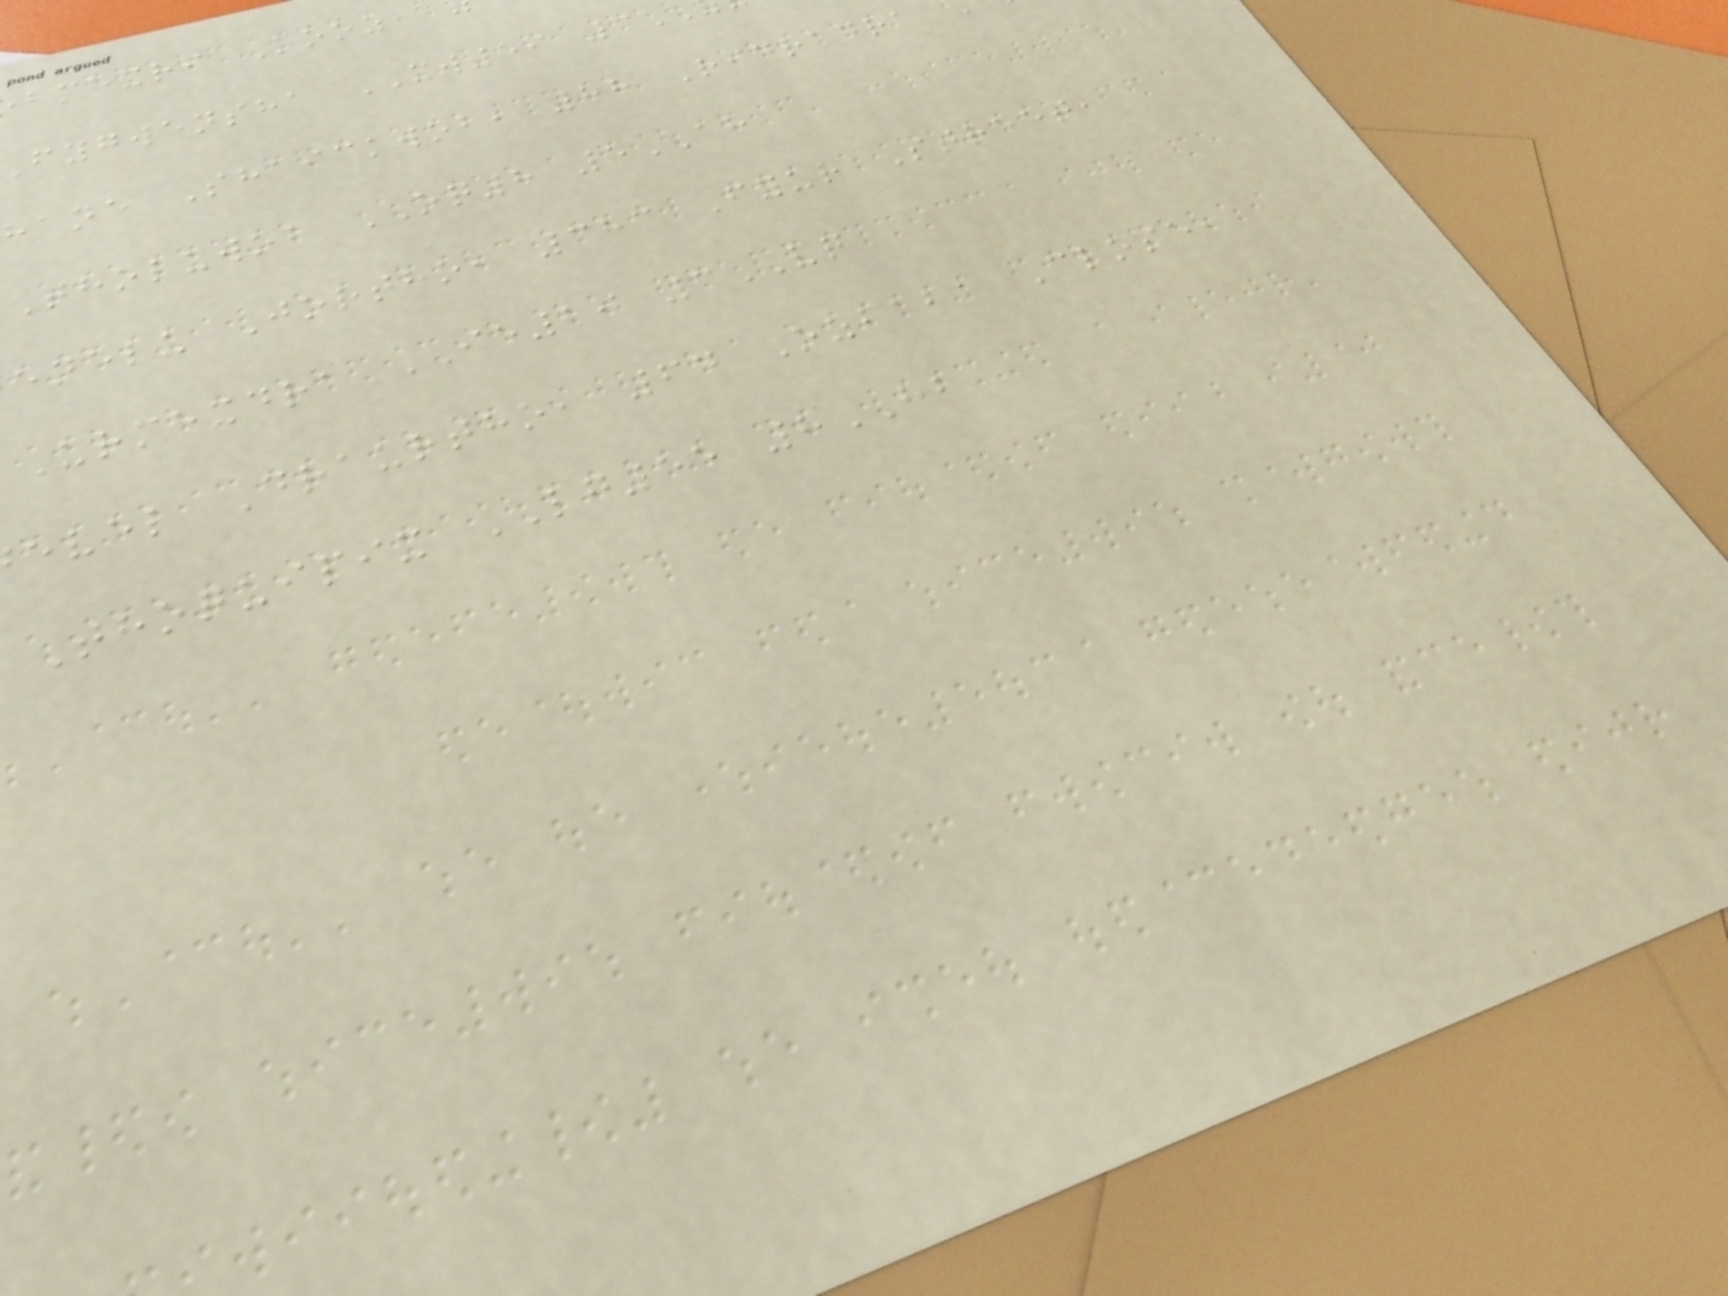bmexri Kooz,
fygwensha XW59 3
hane Shaickwob, 88 Ridradra
Tholuwob OQ8 5AH
enelu Jortho, 383 Fyur Street,
Urmexdra IE20 3VQ
evel Draurtho, 64 Ozbaba Close,
Thoquipix LG55 8HB
